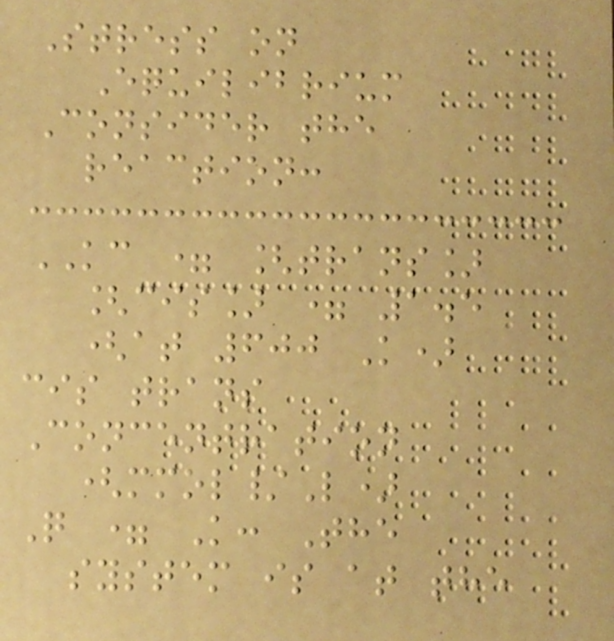Stress on
Equilibrium
Consider the
reaction:
KC = [trans]
[cis] = 1.5
(at 600 K)
cis trans
Concentration
(mmol/L)
Q = K: The
system is at the
